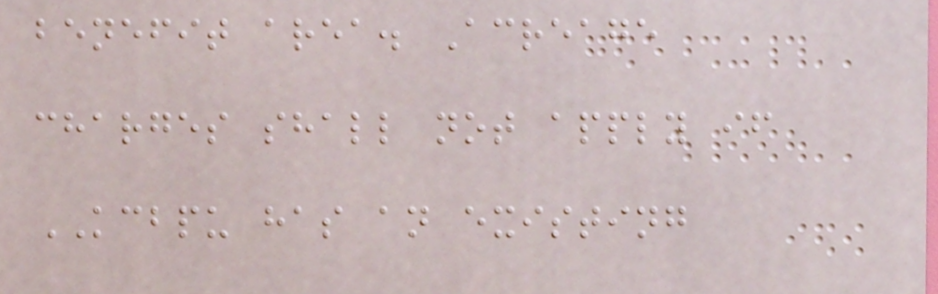benefit area. Acreage
charges shall not apply if
KCBPU has an existing
